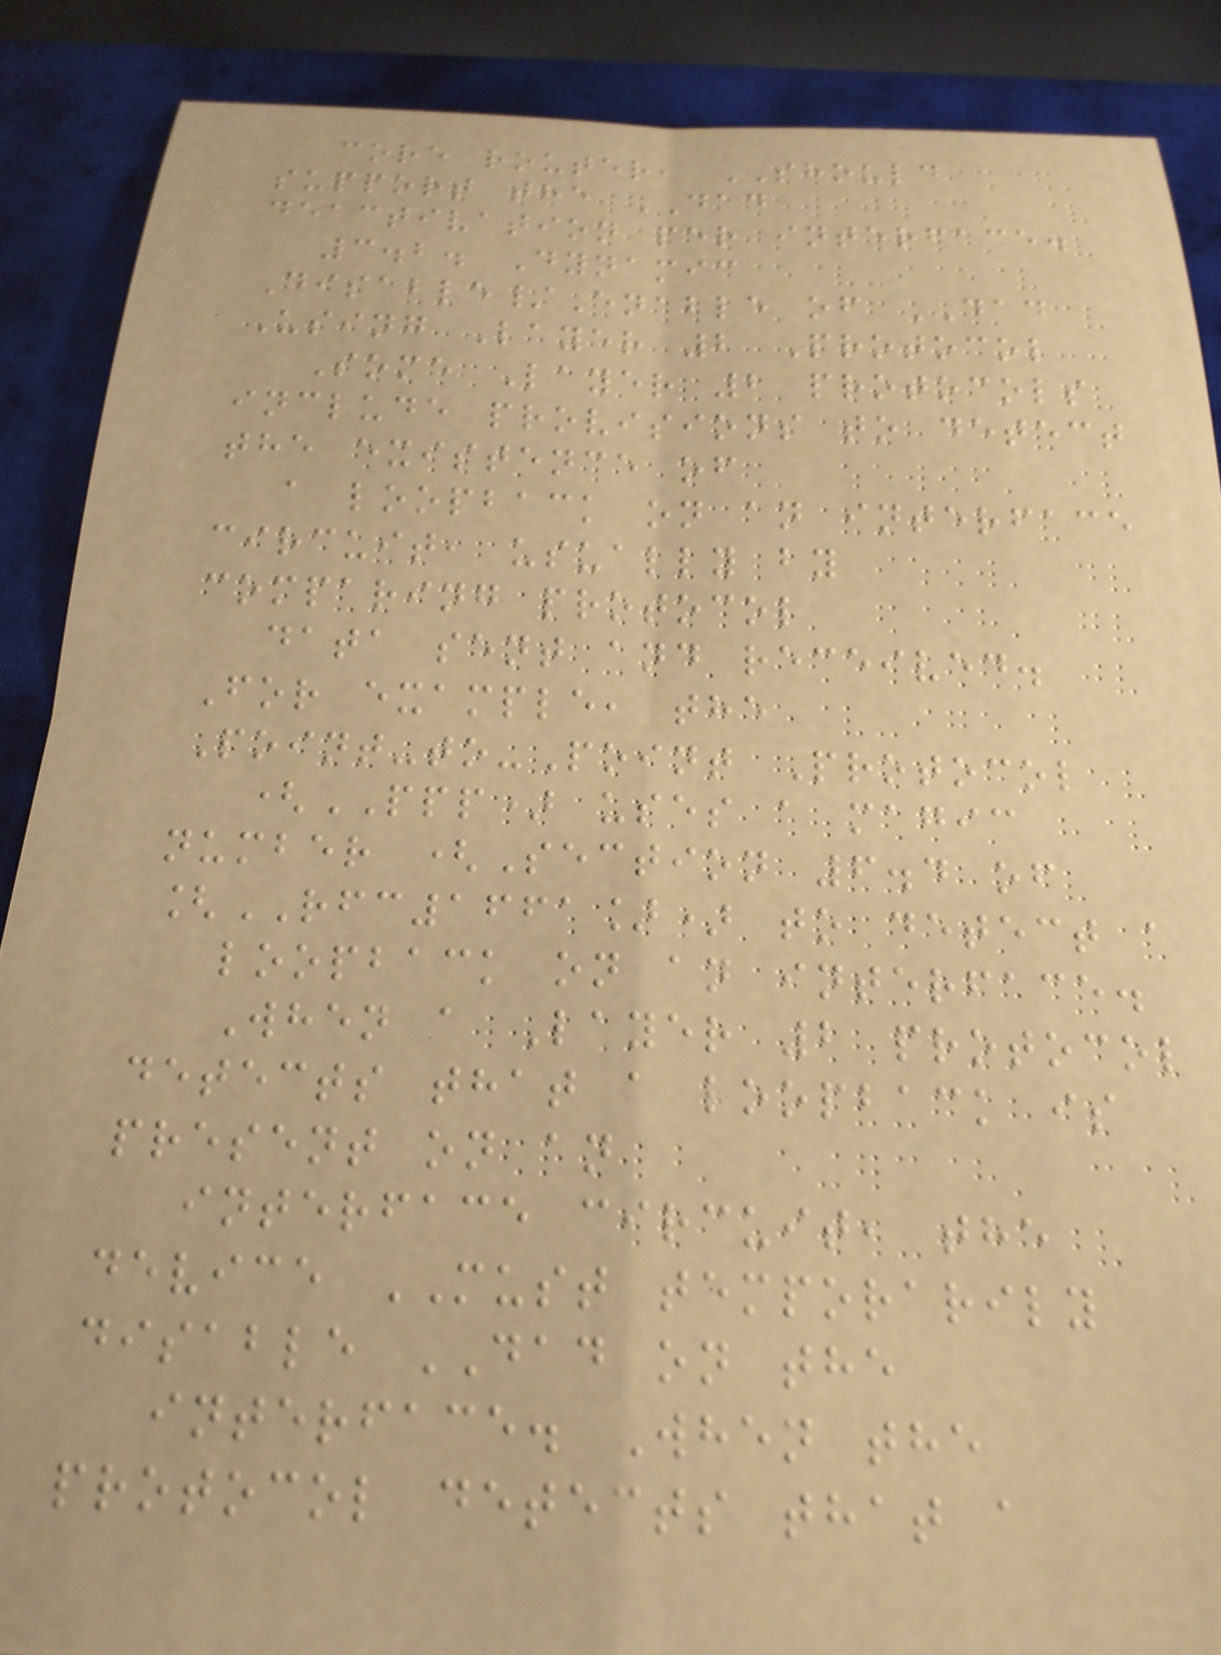core router, SHOULD
support the DAD
deactivation per interface.
3.2. Dynamic
Disable/Enable of DAD
Using Layer 2 Protocol
Some Layer 2 protocols
include provisions to detect
the existence of
a loopback on an interface
circuit, usually by
comparing protocol
data sent and received.
For example, the
Point-to-Point Protocol
(PPP) uses a magic
number (Section 6.4 of
[RFC1661]) to detect a
loopback on an interface.
When a Layer 2 protocol
detects that a loopback is
present on an
interface circuit, the
device MUST temporarily
disable DAD on the
interface. When the
protocol detects that a
